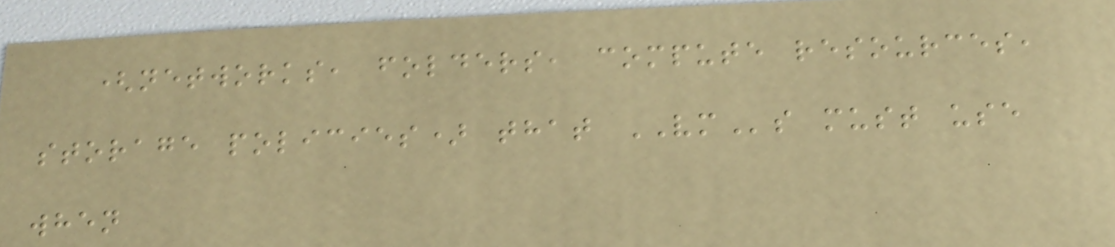(networks, folders, compute resources,
storage policies) that VMs must use
when
